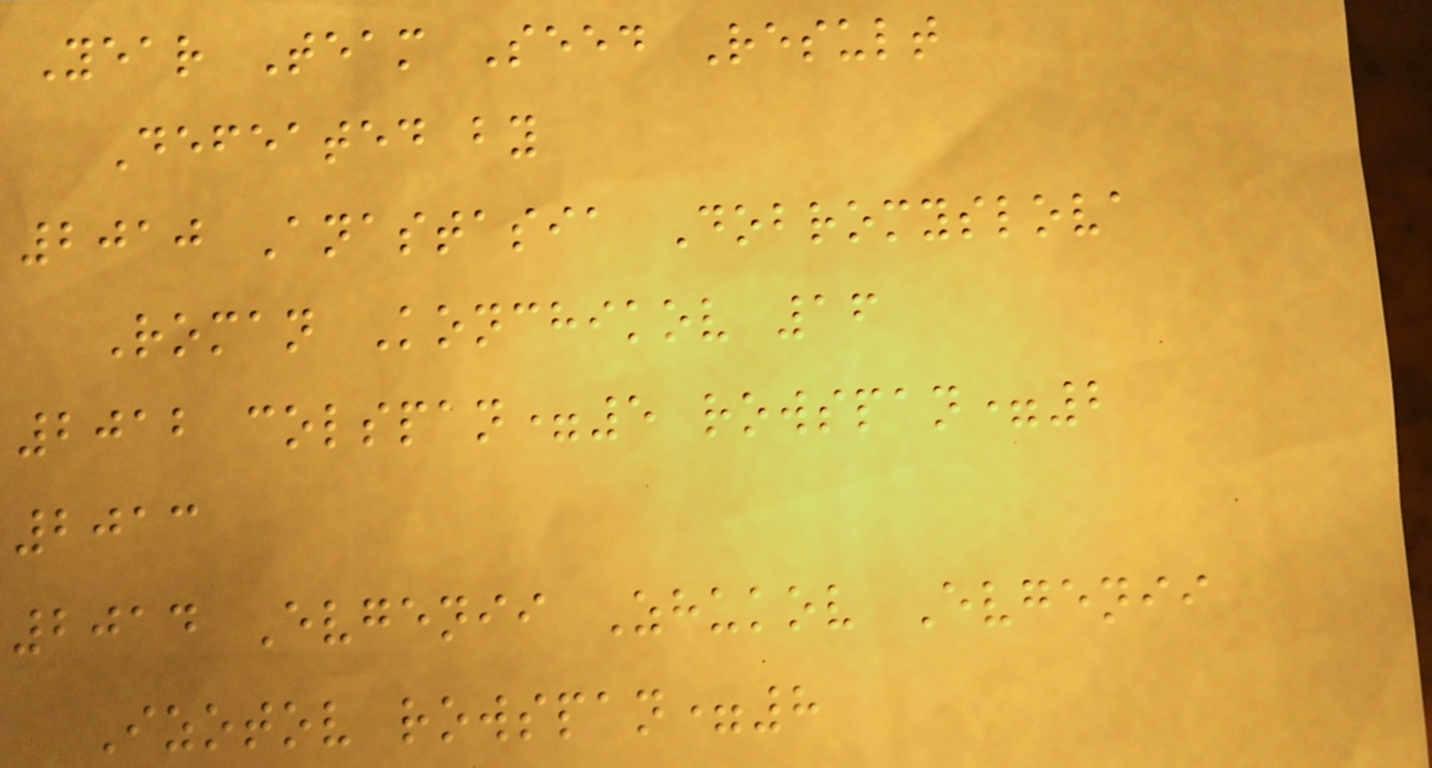Year Team Seed Result
Defeated by
2010 Anastasia Dobromyslova
Roman Konchikov 16
2012 colspan=5 rowspan=2
2013
2014 Evgenii Zhukov Evgenii
Izotov rowspan=8
